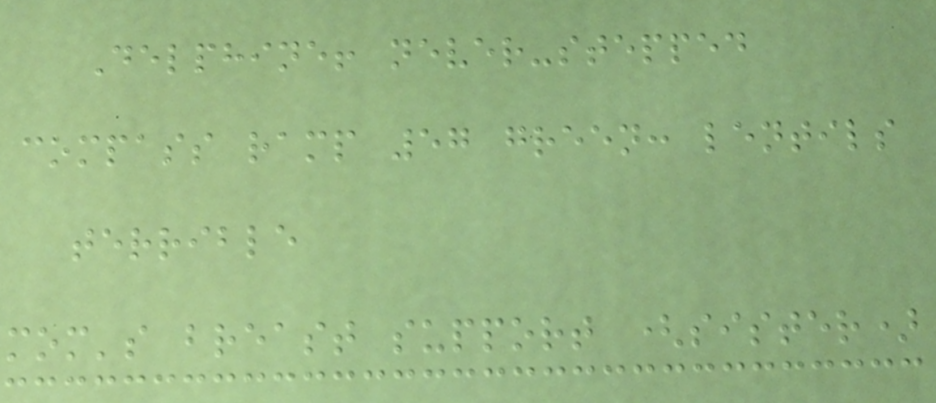Delphine! never-stepped
compass ramp 57 green: lentils
terrible
mom's breast support (sister)
